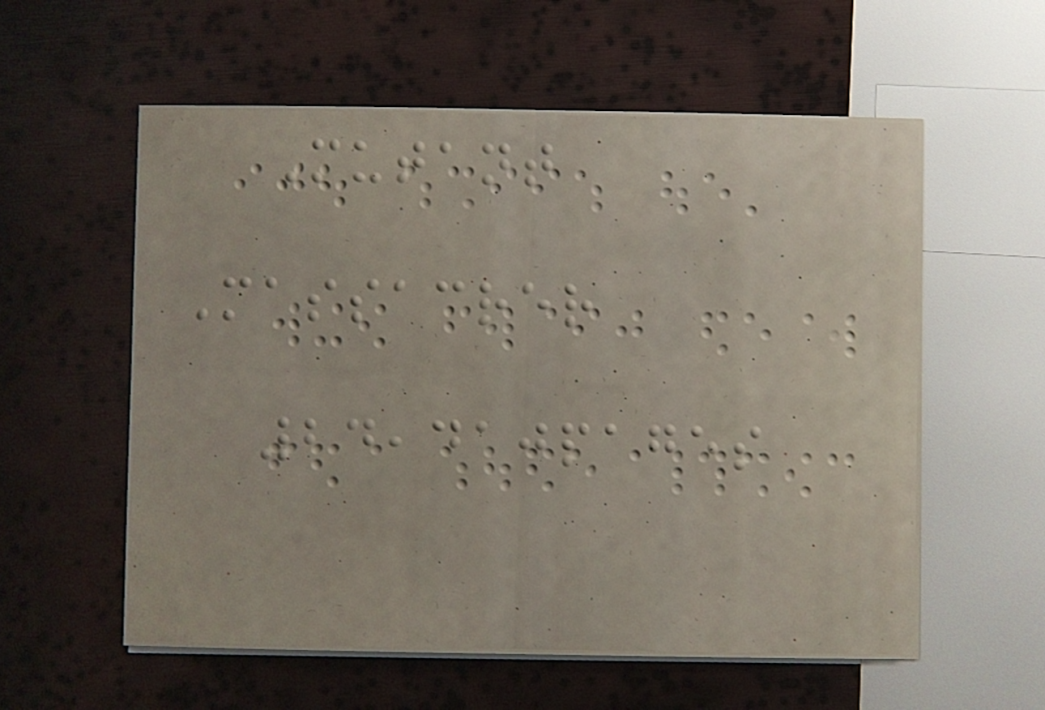Mutant
Massacrer
24,410pages
